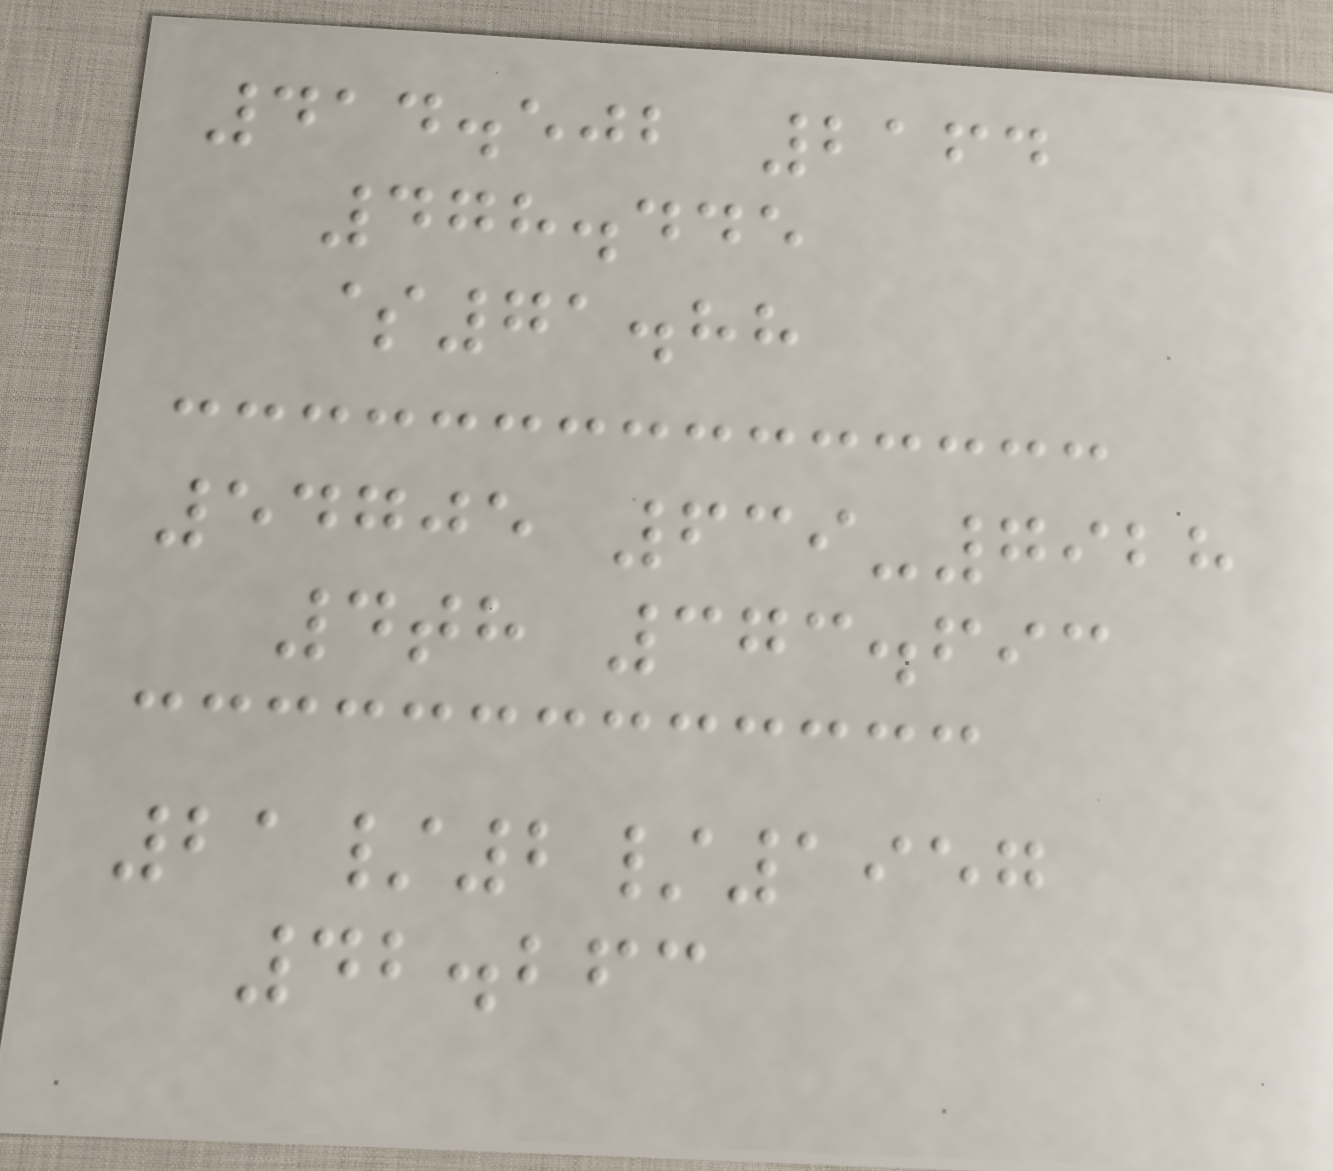414.502 2164
478.445
$71.88
54705 639-7928
4th 373.693
21/2/1957
42.263
